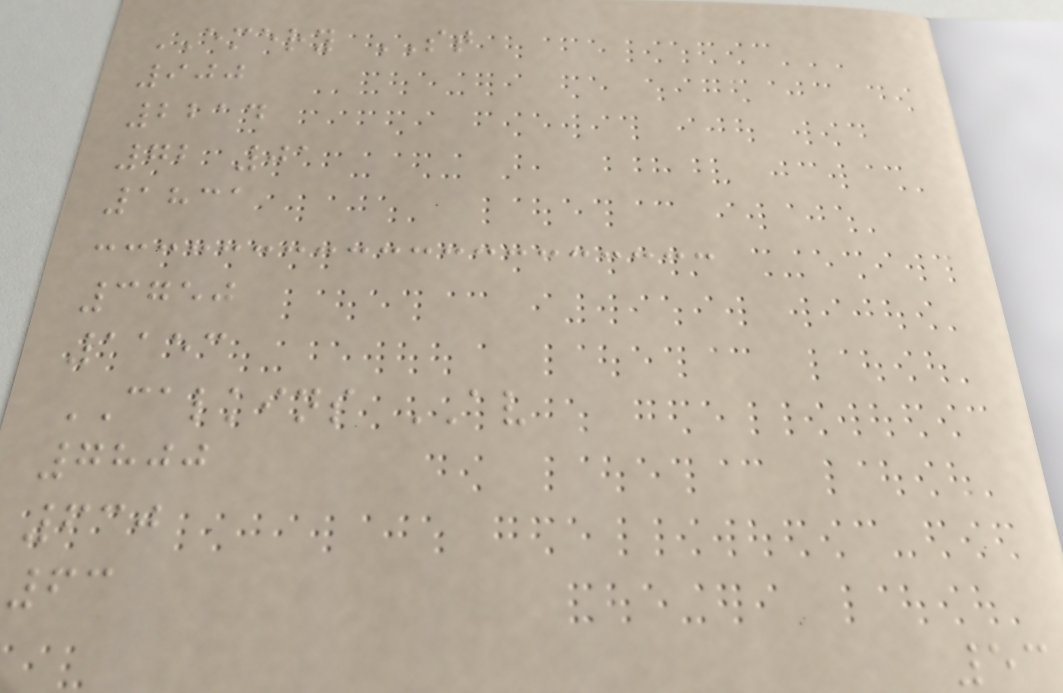EMERY ST
900
2214
72 01
1831
3750
1153
CALKINS AV
7800
630
63
53
